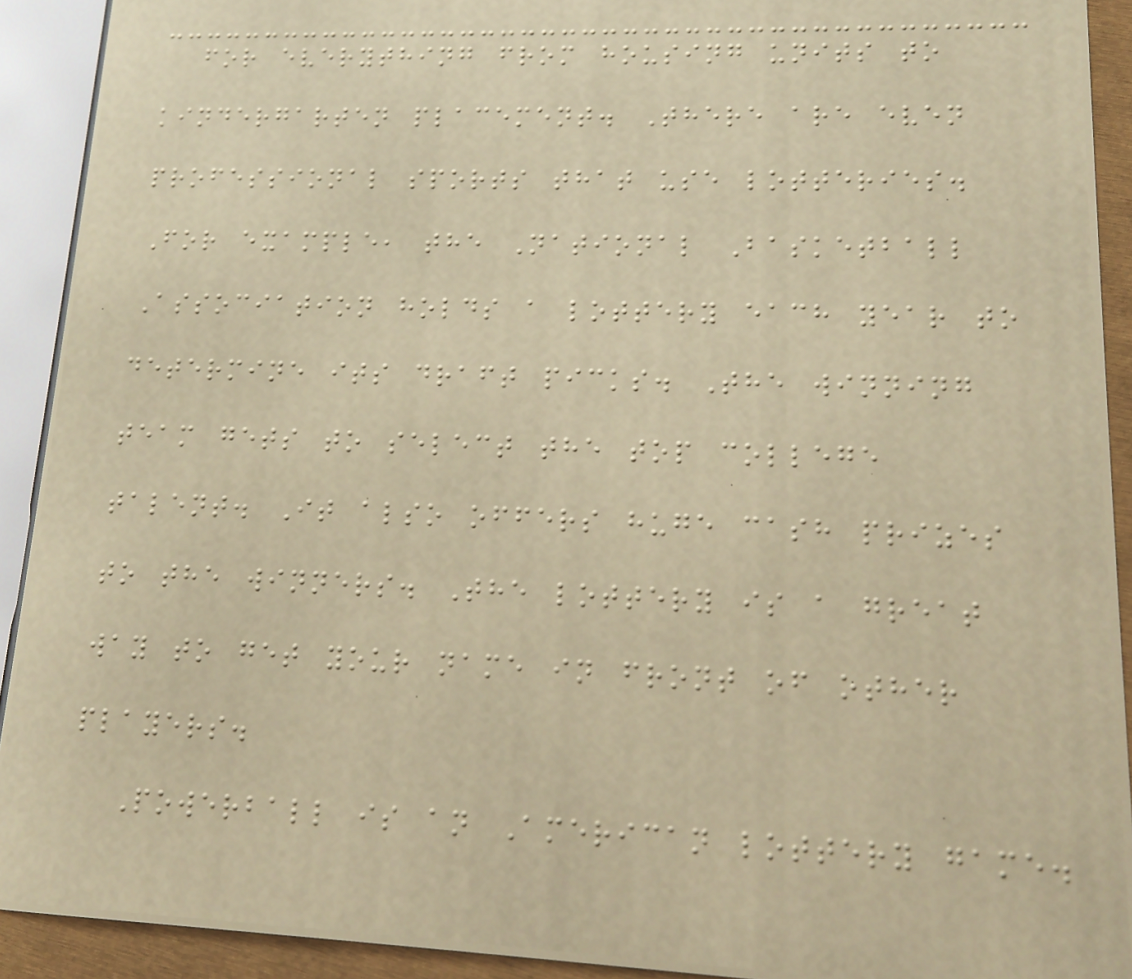for everything from housing units to
kindergarten placement. There are even
professional sports that use lotteries.
For example, the National Basketball
Association holds a lottery each year to
determine its draft picks. The winning
team gets to select the top college
talent. It also offers huge cash prizes
to the winners. The lottery is a great
way to get your name in front of other
players.
Powerball is an American lottery game.
